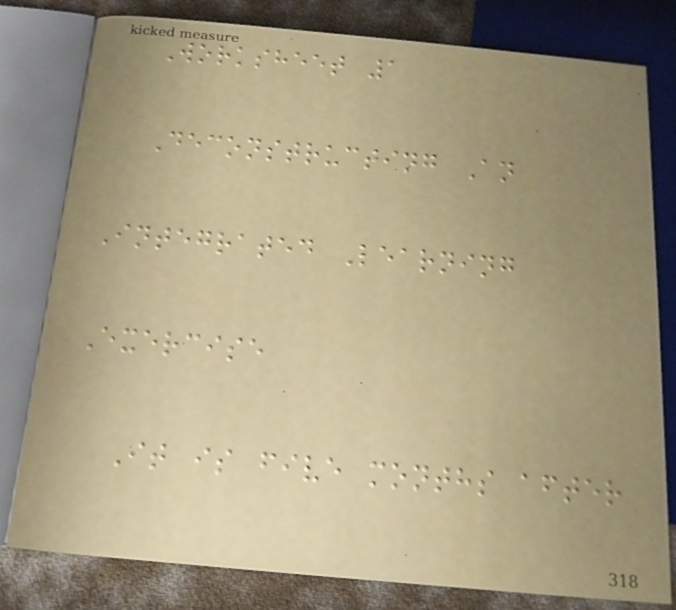Worksheet 1
Deconstructing An
Integrated Learning
Exercise
It is five months after
